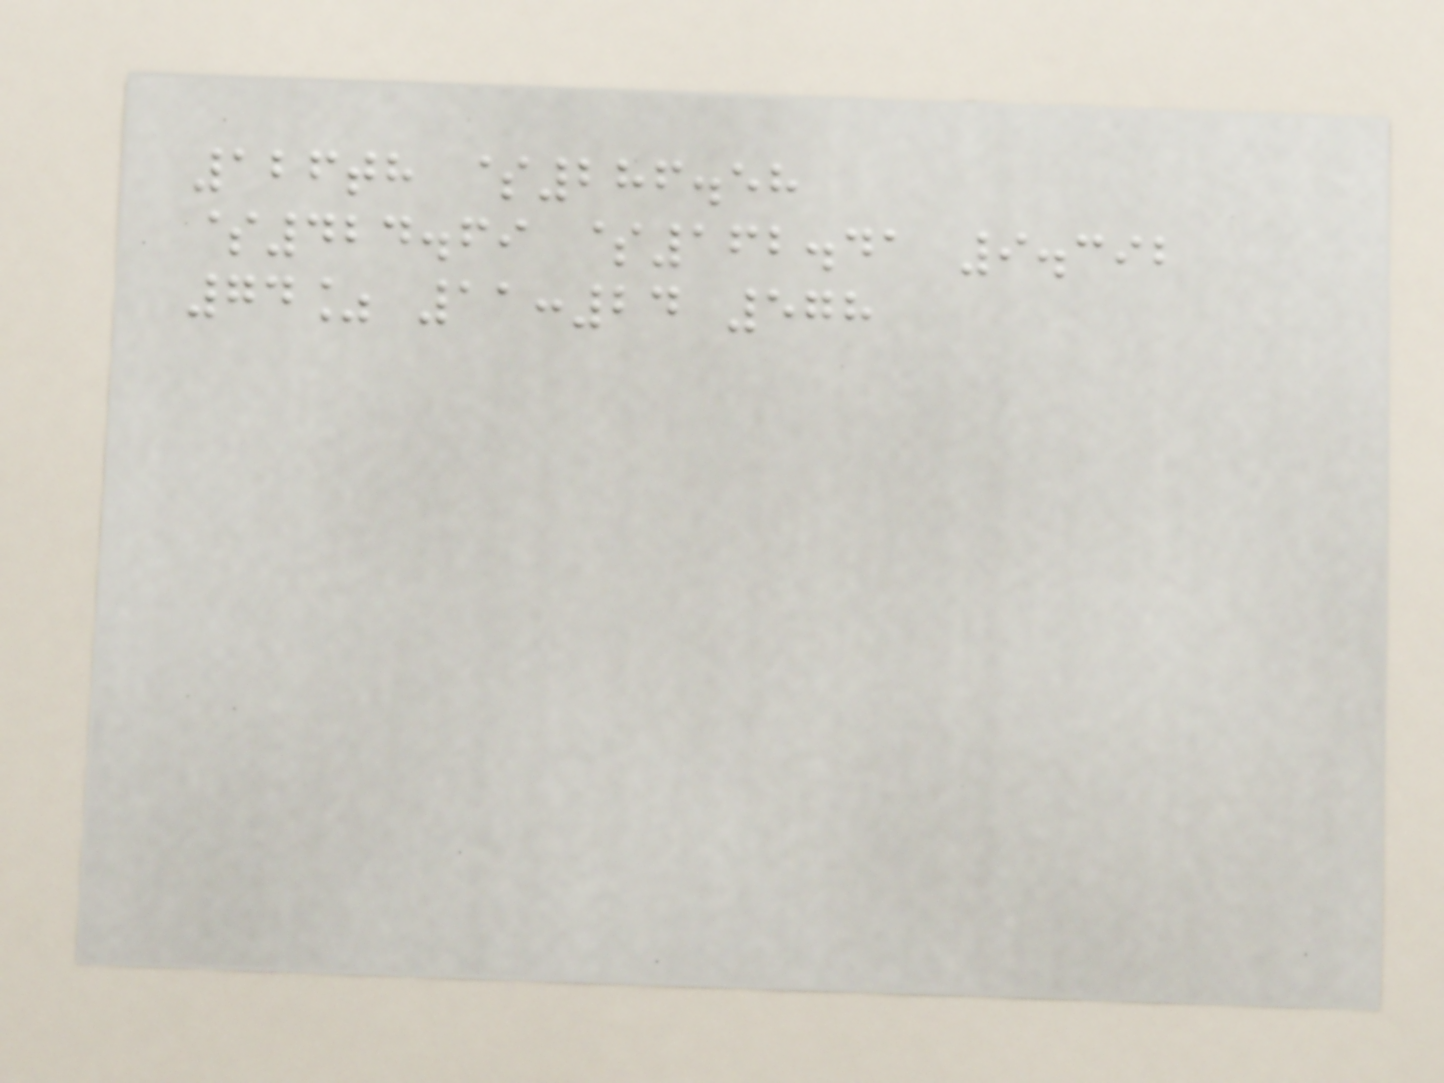126th $286.58
$424.69 $162.41 9.392
74% 11:24 578
